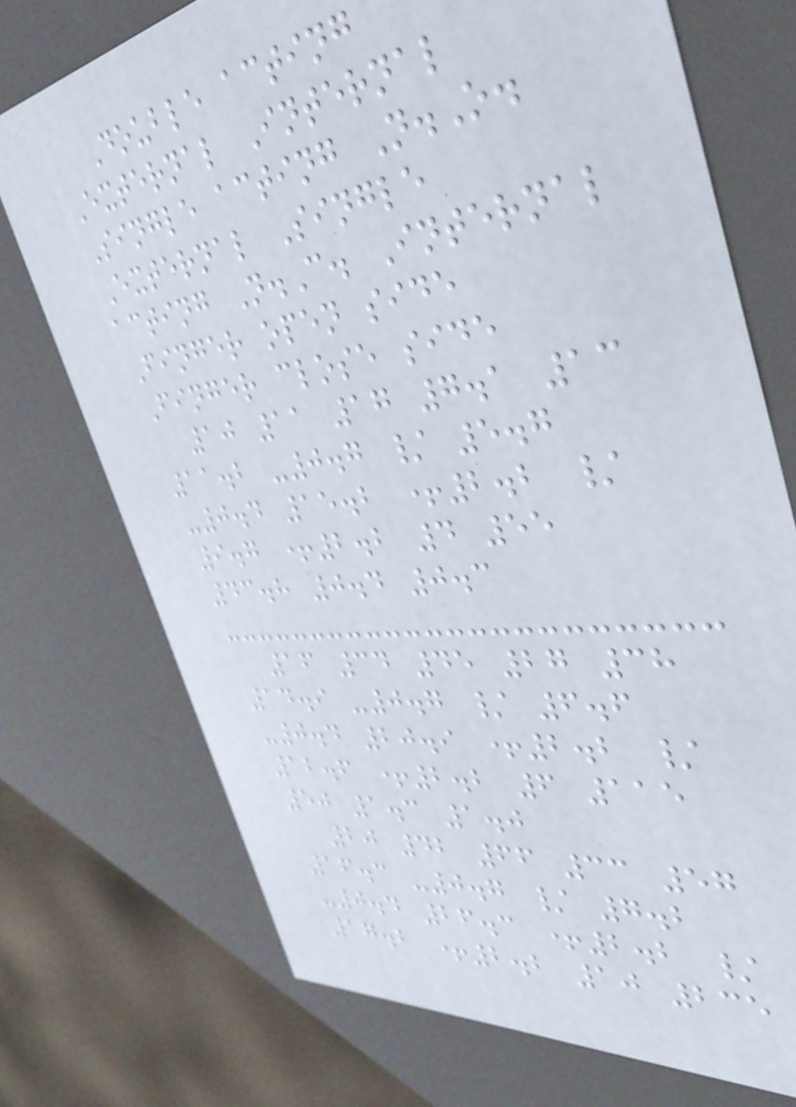Double acting
External Internal
Single acting N.O.
External Single
acting N.C. Internal
Finger open side
Finger close side
10 11 17 7.1 13
11.2 -0.7 / 5.7
-0.4 15.2 +2.2 /
9.7 +2.2 4 55
43.8 0.4 0.3
16 34 45 27 38
14.9 -0.7 / 6.6
-0.4 20.9 +2.2 /
12.6 +2.2 6 115
50 1.3 1.0
20 42 66 33 57
16.3 -0.7 / 7.2
-0.4 26.3 +2.2 /
17.2 +2.2 10 235
